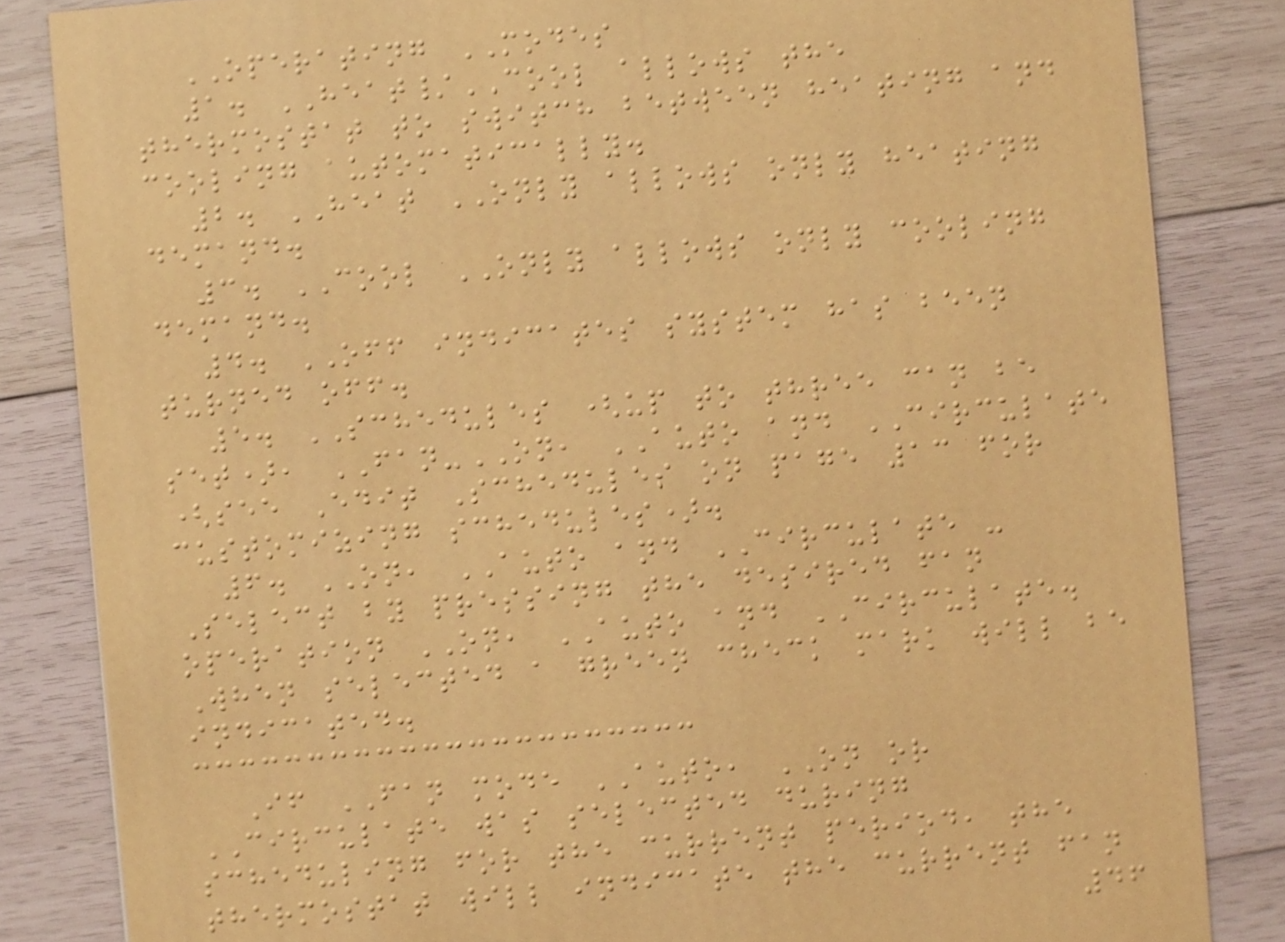OPERATING MODES
1. HEAT/COOL allows the
thermostat to switch between heating and
cooling automatically.
2. HEAT ONLY allows only heating
demand.
3. COOL ONLY allows only cooling
demand.
4. OFF indicates system has been
turned off.
5. SCHEDULES (up to three can be
set), FAN-ON, AUTO and CIRCULATE
(see Edit Schedules on page 13 for
customizing schedules).
6. ON, AUTO and CIRCULATE -
Select by pressing the desired fan
operation ON, AUTO and CIRCULATE.
When selected a green check mark will be
indicated.
If FAN mode AUTO, ON or
CIRCULATE was selected during
scheduling for the current period, the
thermostat will indicate the current fan
46
